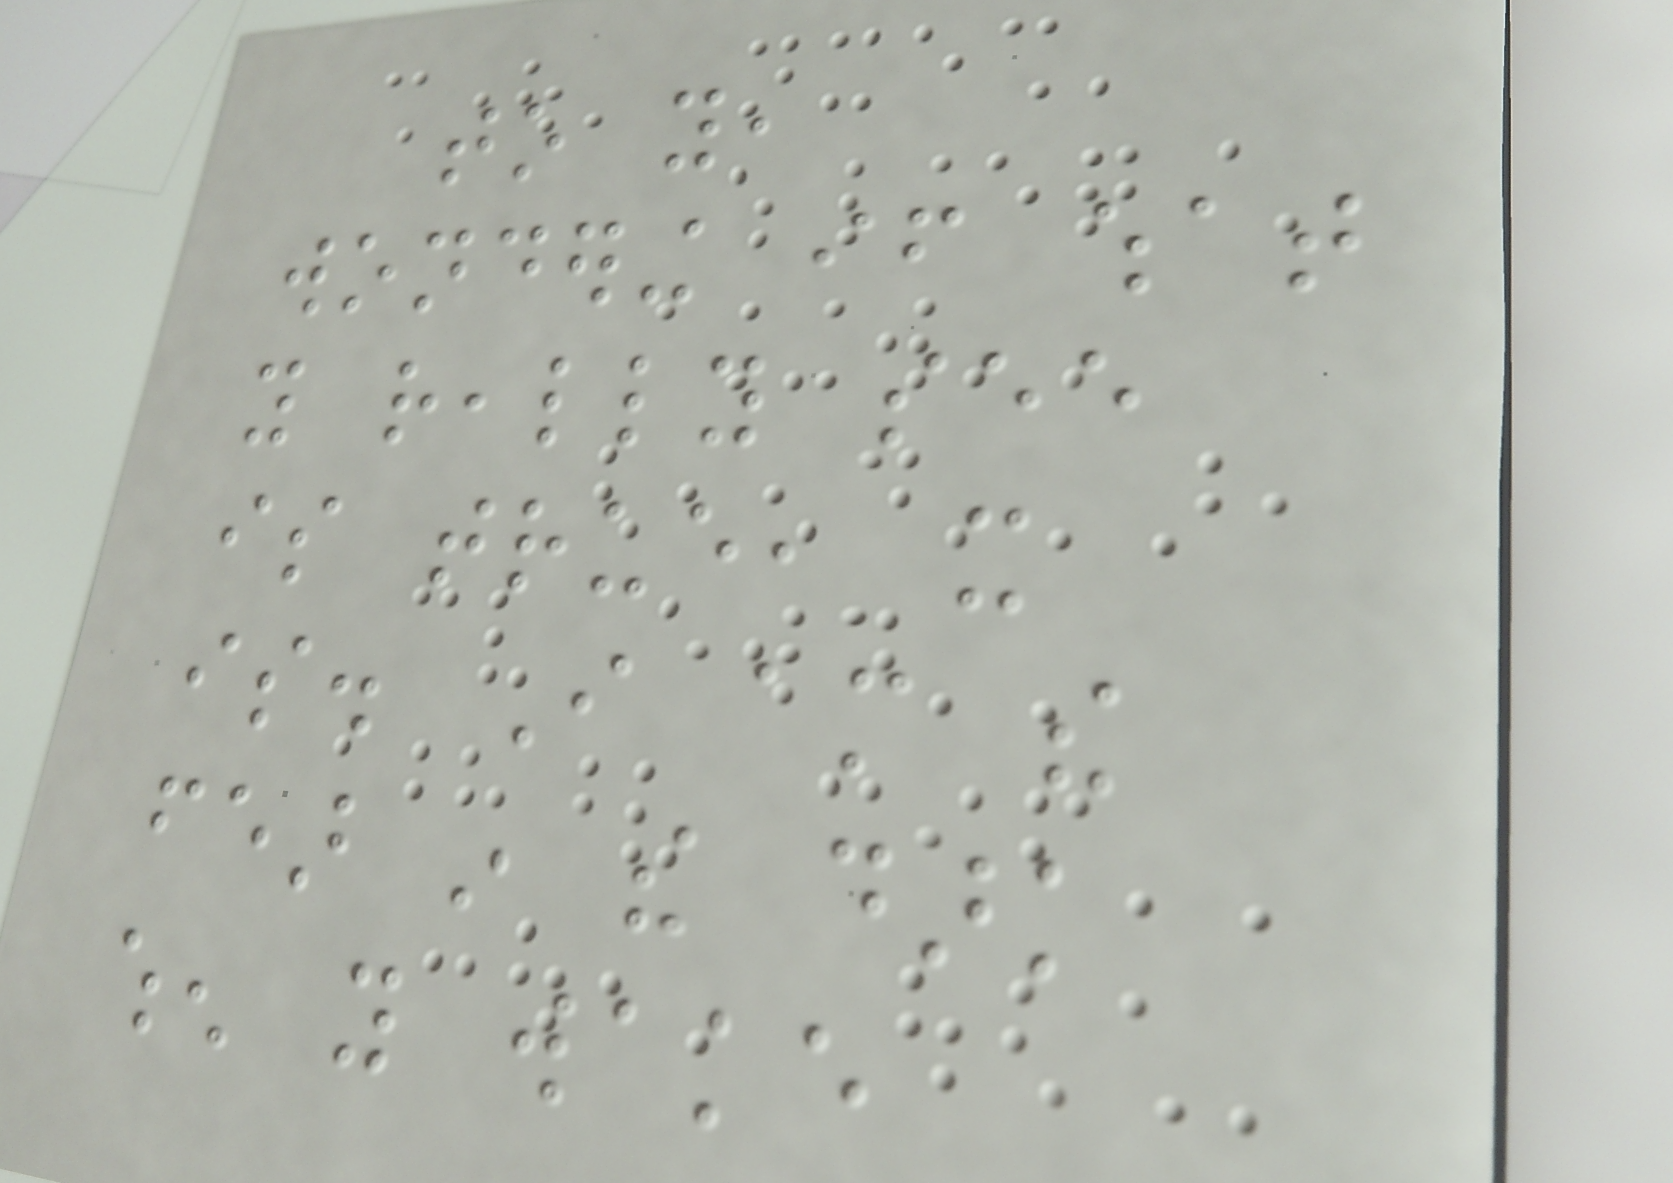to you,
wondering if what
you really see
is true, it
is. I am the
fear in the dark
when you wake
